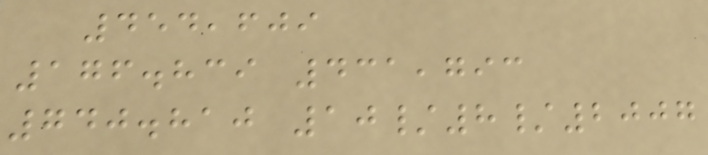454,609
176.839 431,793
740.810 10/8/2007
